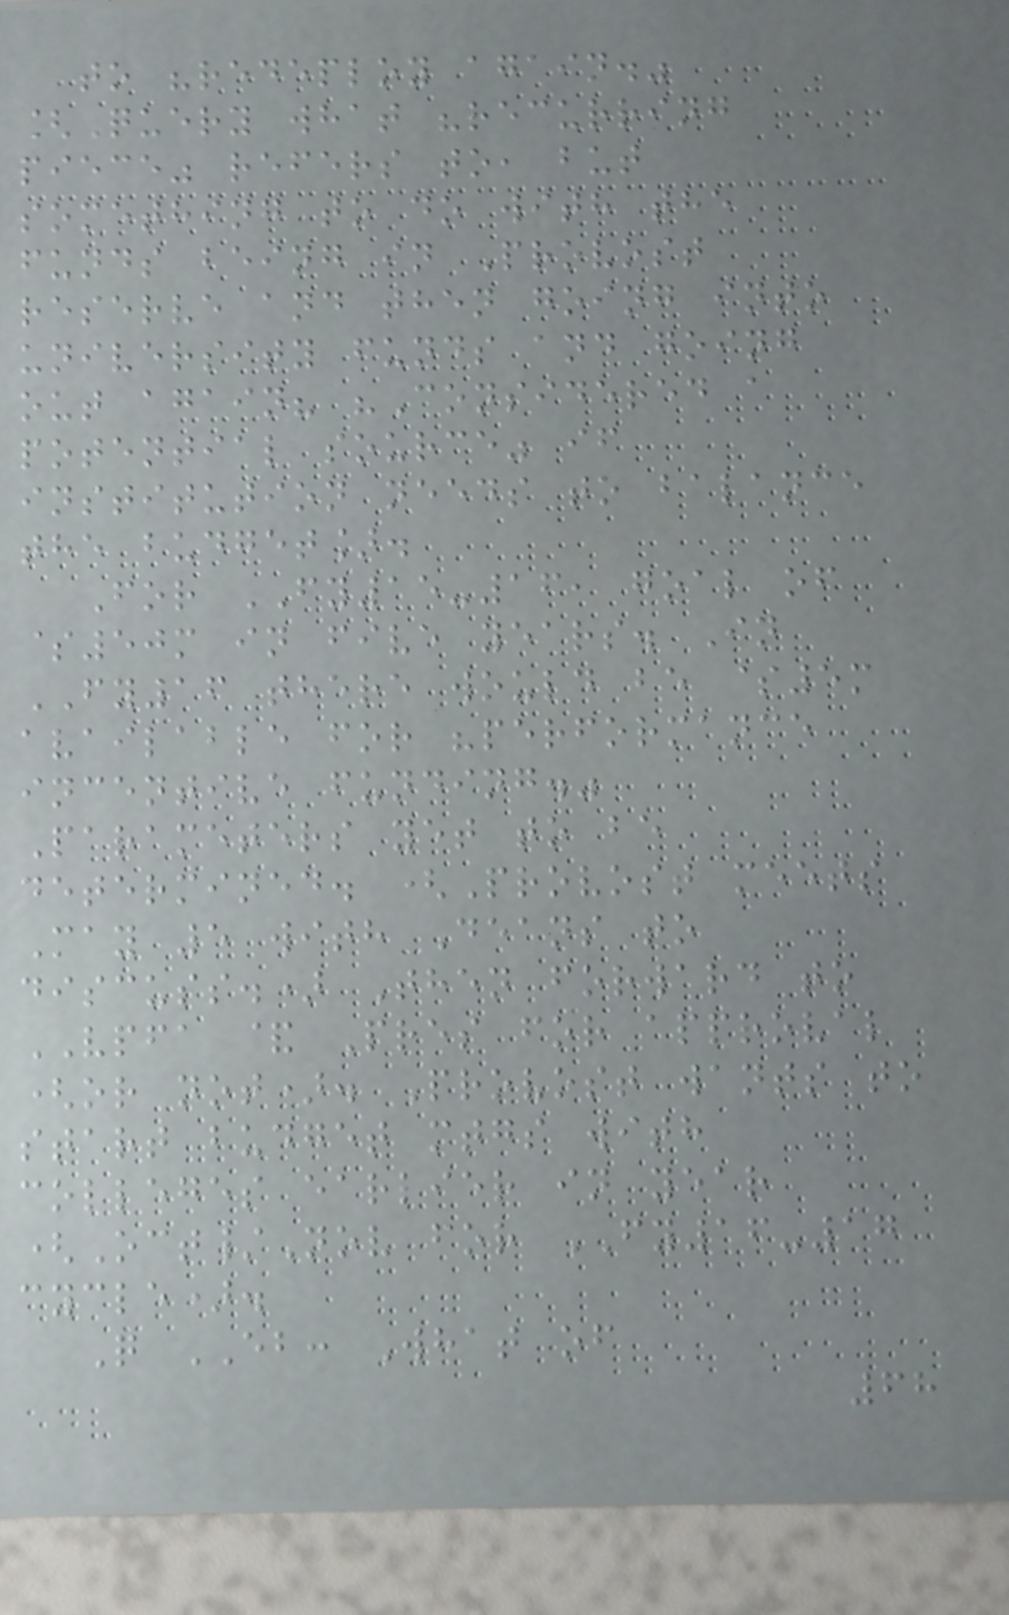to "redeploy again."
[Query what "recurring
piece" refers to, but
something to do with the
funds being in Provost
reserve and then going into
university funds and going
out again? "Considered a
potential source" if
institution needs to balance
the budget].
For FY15-16, goal of
$50m in five years. In
FY16 there would be $5m
available for "performance
incentive funding."
Parameters yet to be
determined. (Provost meets
May 5 with Deans to
discuss.) Then forward to
VPFA & Pres for approval
(or not). Provost wants to
start budget mtgs with
colleges earlier in year
(Oct/Nov for FY16-17
cycle).
Q EB: What of
68
